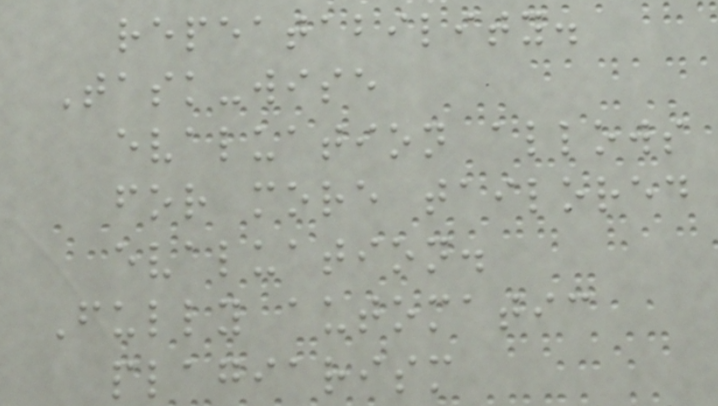repeatability.
Task-wise
evaluation allows
for more tailored
evaluation.
Fully automatic
plagiarism
